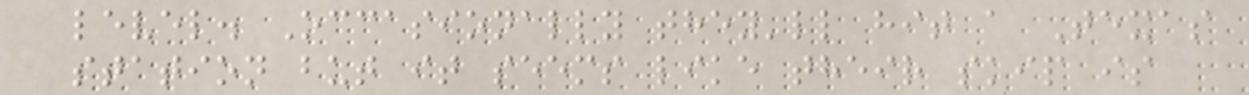level. Occasionally they'll hit a Texas
station but it seems like their skip is
